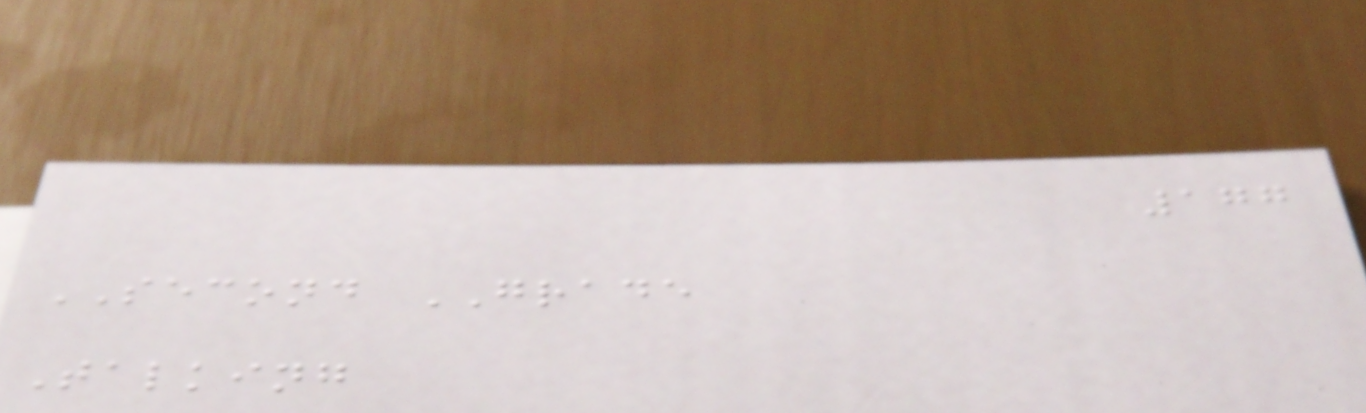177
SECOND GRADE
Talking
